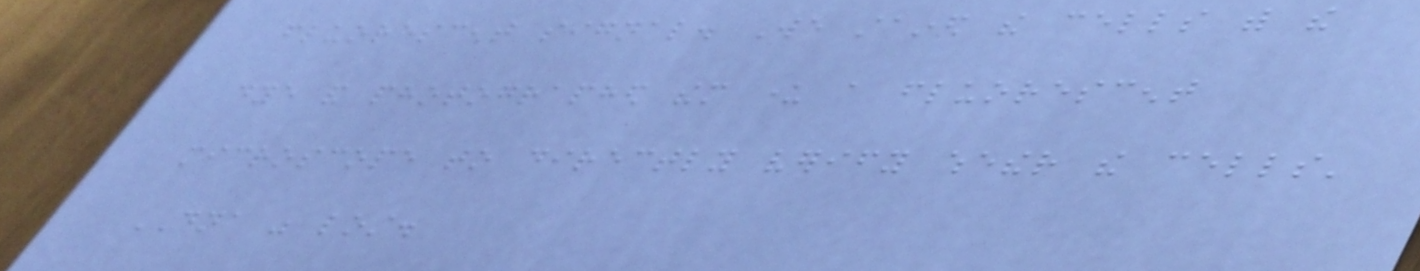fluorescent signal. We stained the cells with the
dye and photographed them under a fluorescent
microscope to directly verify whether the cells'
DNA was lost.
